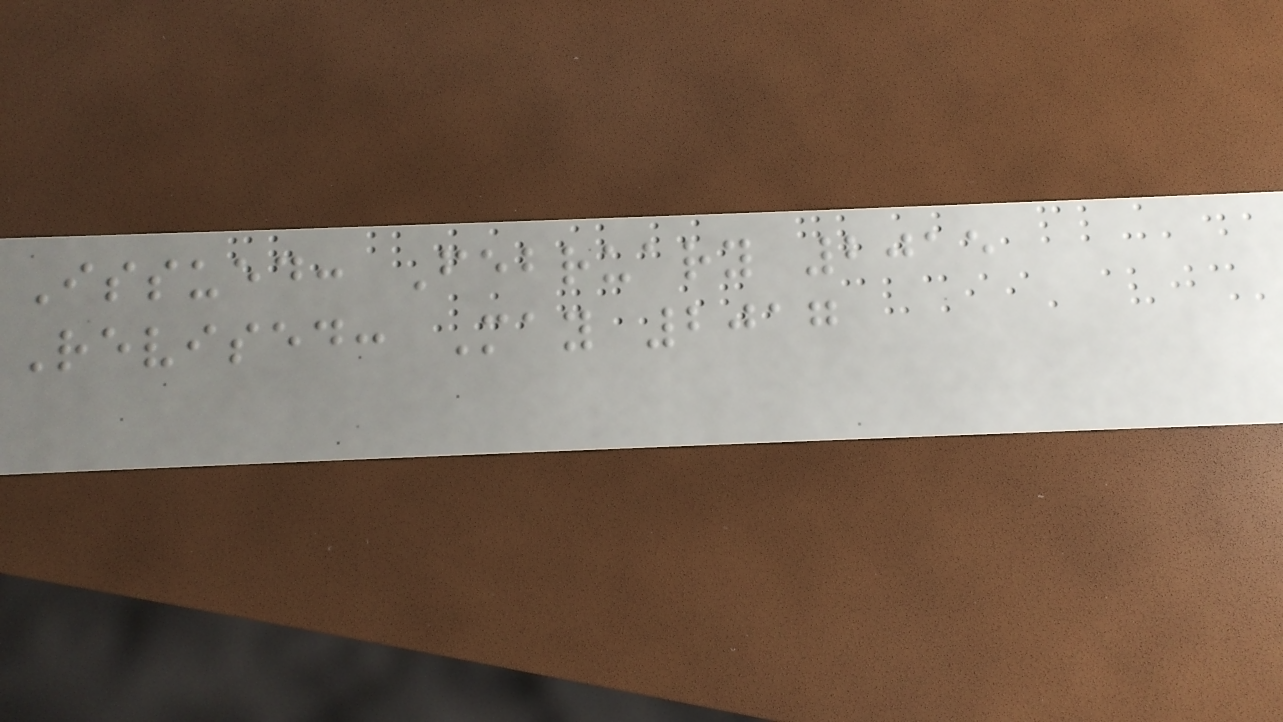Issued: February 2015
Revised: May 2017
